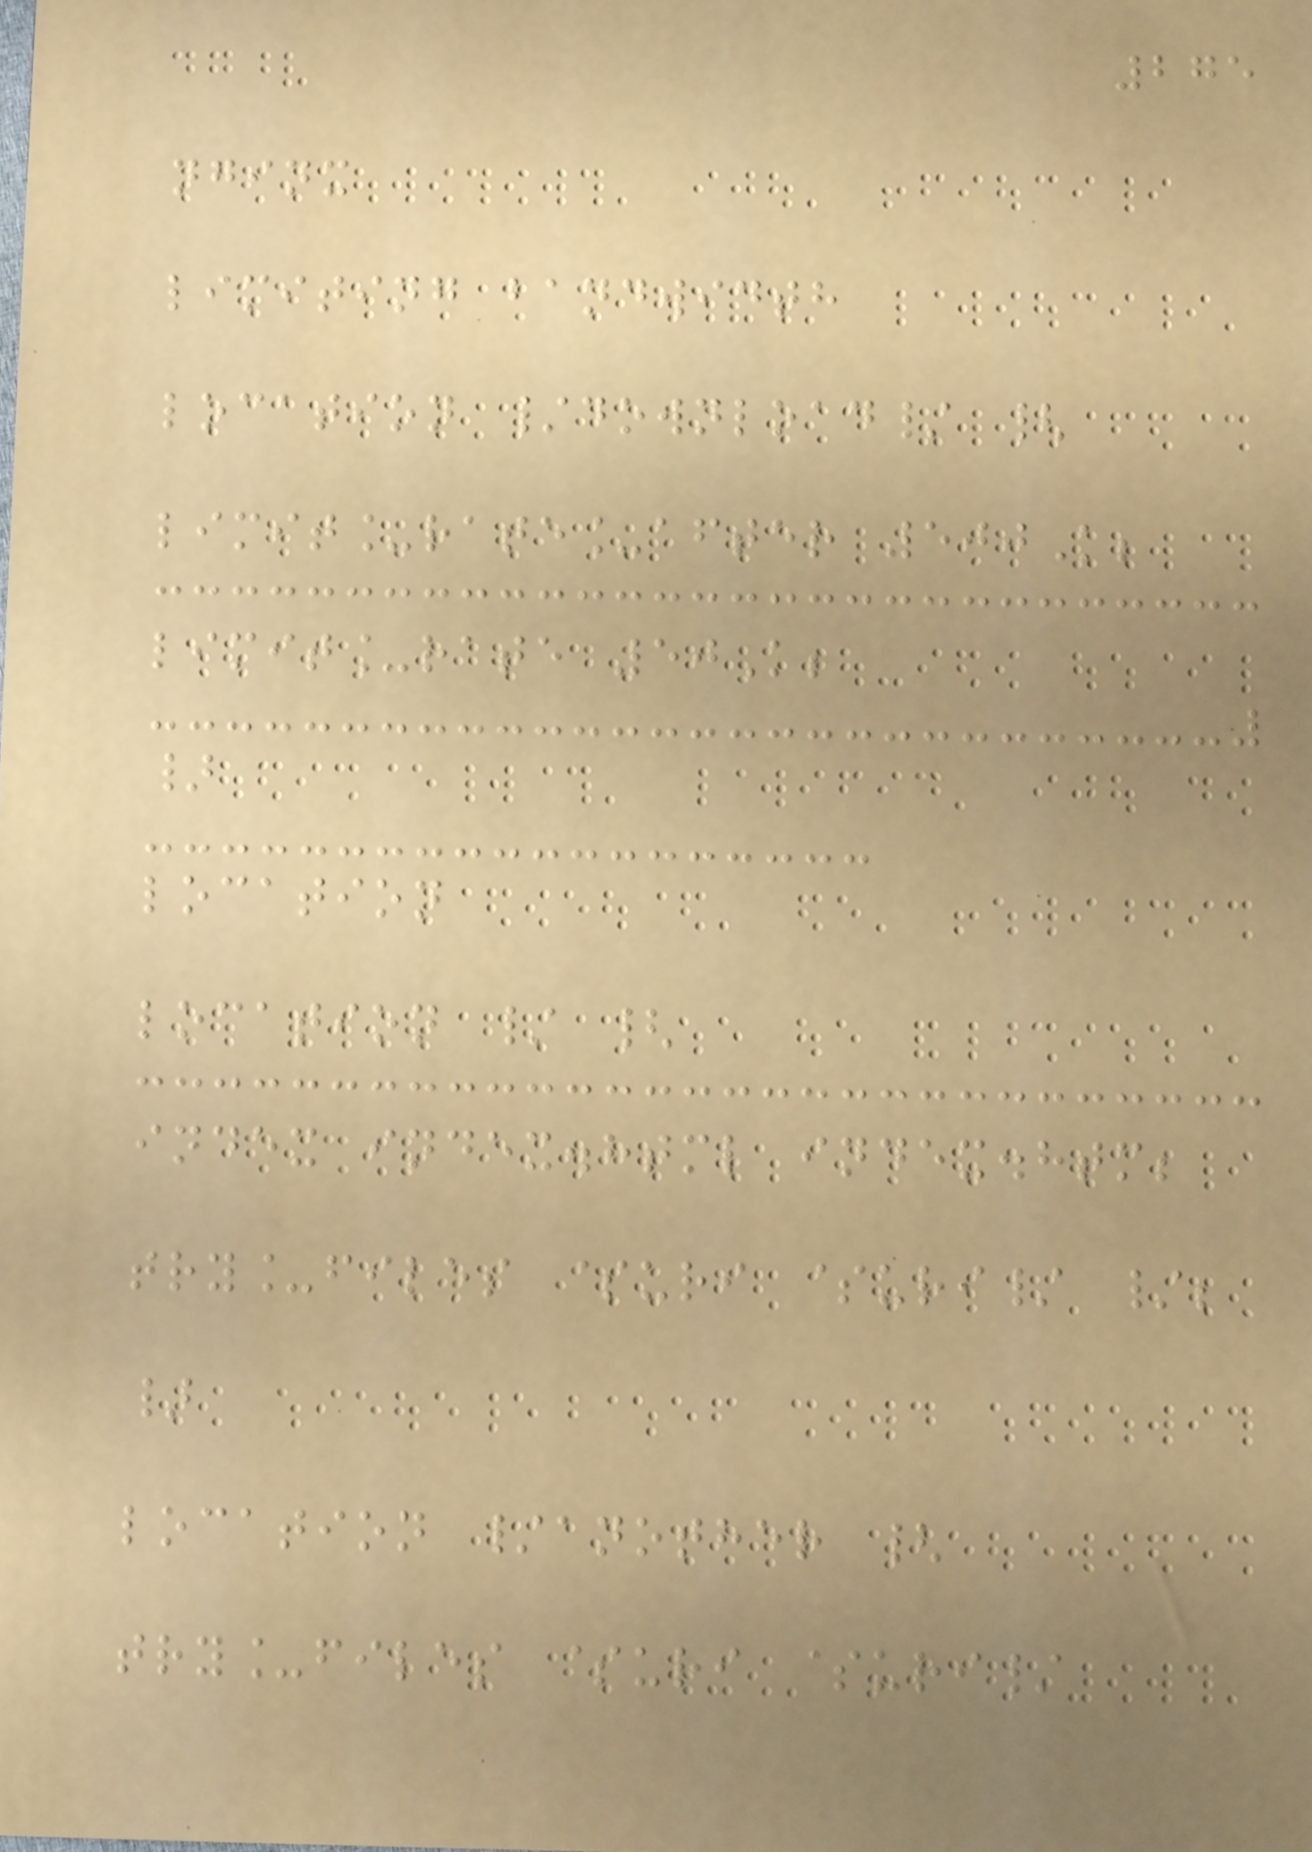275
nginx
limiting bandwidth
location /download/ {
limit_rate_after 500K;
limit_rate 50K;
}
location
location / {
index index.html index.htm;
try_files $uri $uri/ /;
}
location /another {
try_files $uri $uri/
